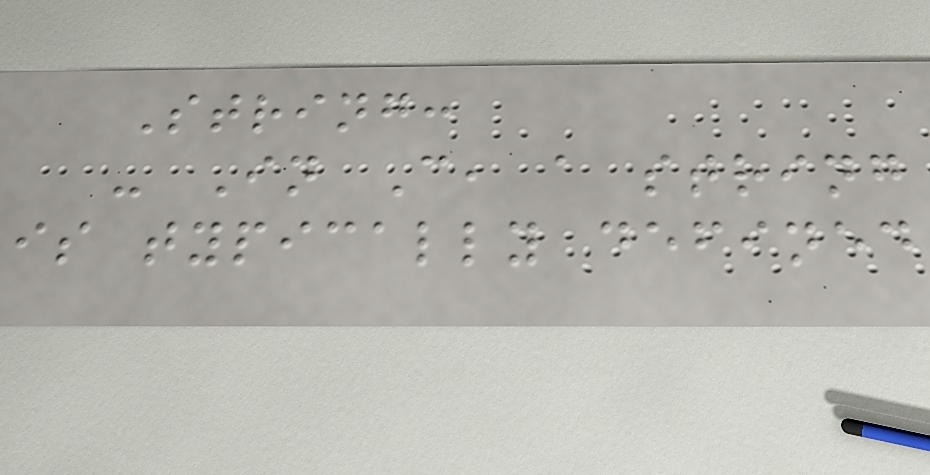String:
- In C, a string
is typically defined
